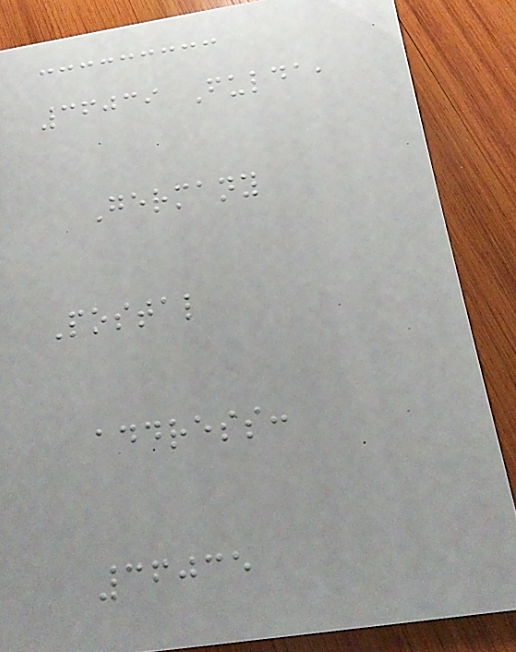36039 Fulda,
Germany
Postal
address:
36035
